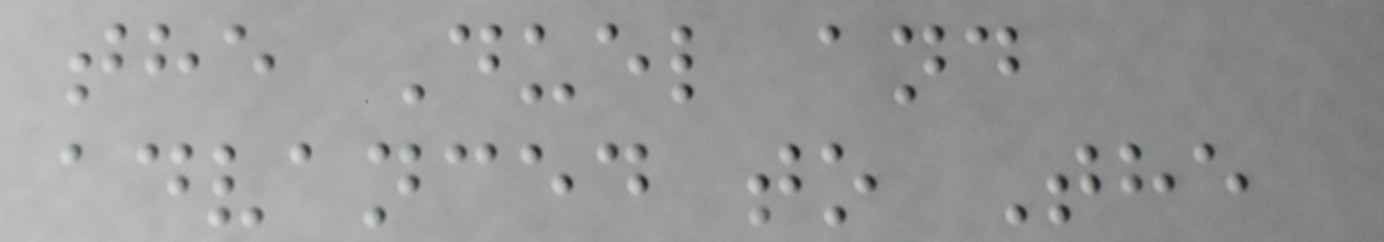the Duel and
advanced to The
